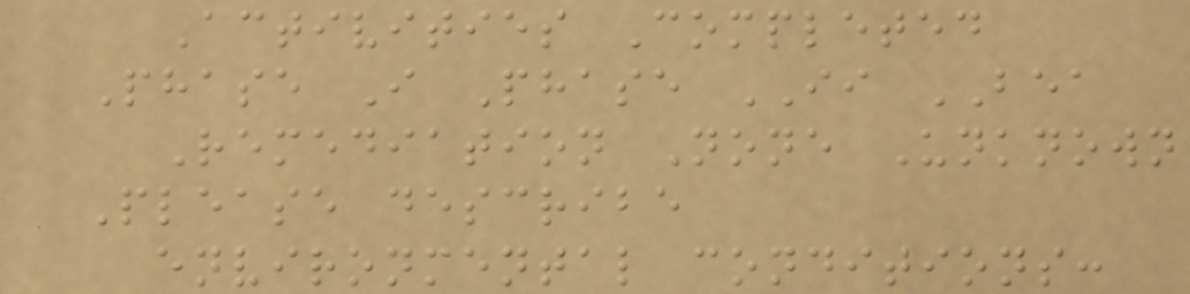Activities Completed
Phase I Phase II BEA
Remediation None Unknown
Please describe
environmental conditions:
